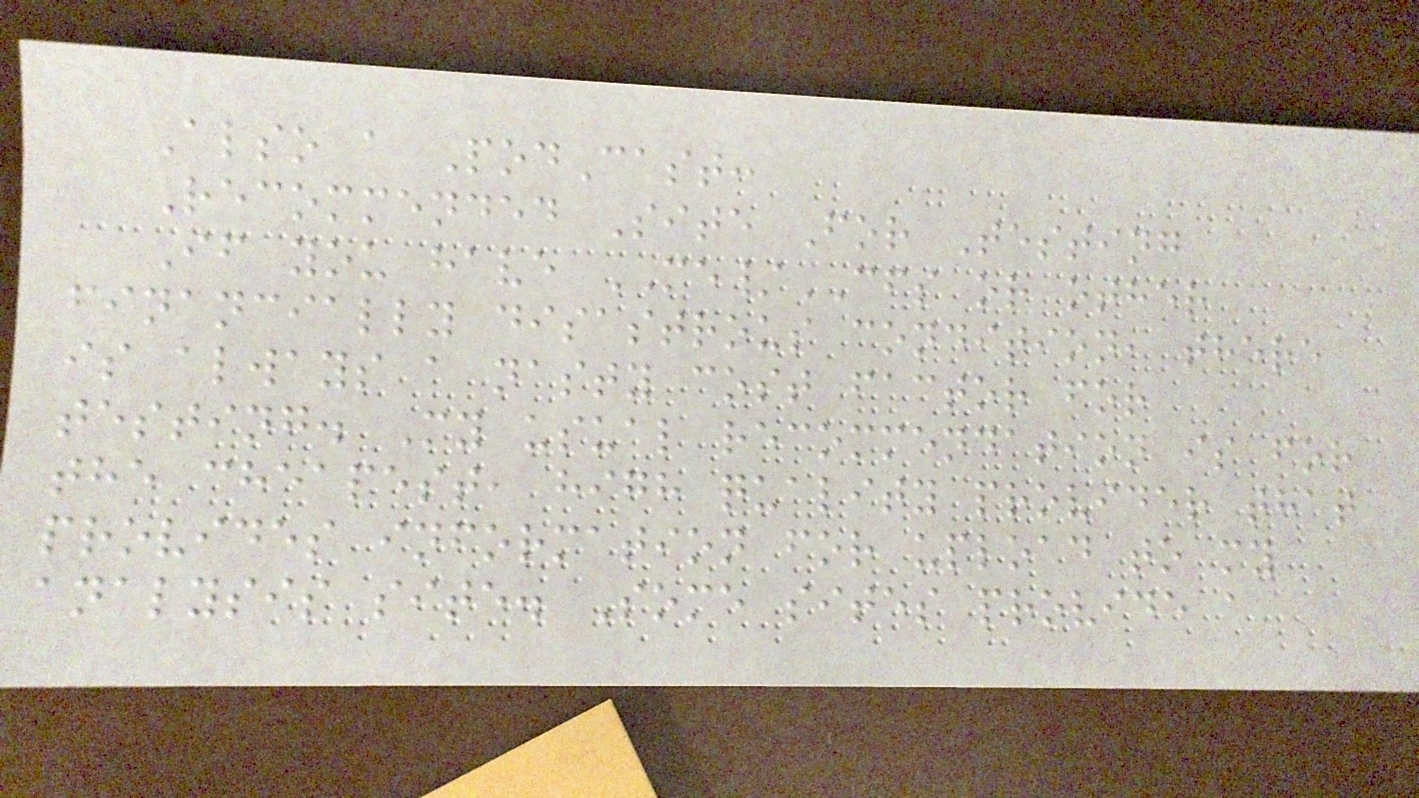Also a PodCast:
Recommended Site For Testing
If you have ME/CFS or other
financially disastrous condition, there
is always a nasty cost factor for
testing. My usual recommendation is for
the cheapest, high quality provider that
provides information for upload to my
analysis site. Some sites provide a
